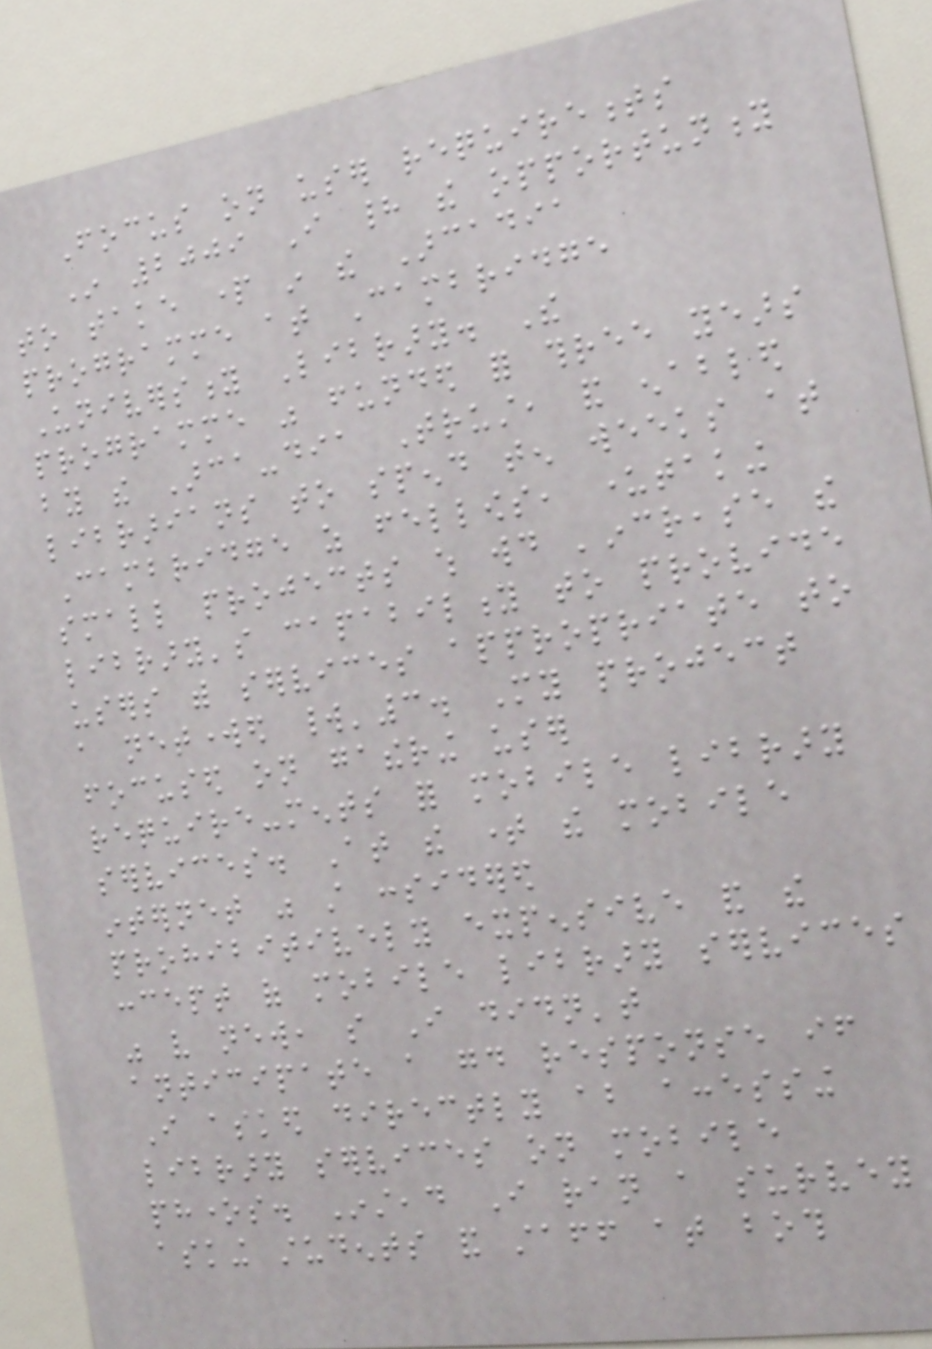Focus on user requirements
In 2009 I had the opportunity
to take part in the Arcadia
programme at Cambridge
University Library. The
programme was funded for three years
by the Arca-dia Trust, and enabled
librarians to spend ten weeks at
Cambridge as fellows, undertaking
small projects which would 'increase the
library's capability to provide
users with services appropriate to
a networked world'3. My project
focused on gathering user
require-ments for mobile library
services. At the time the mobile
internet was still considered
prohibitively expensive and the
concept of mobile library services
was very new, so I didn't
anticipate a good response if
I asked directly about accessing
library services on mobile
phones. Instead I ran a survey
asking students and staff at both
